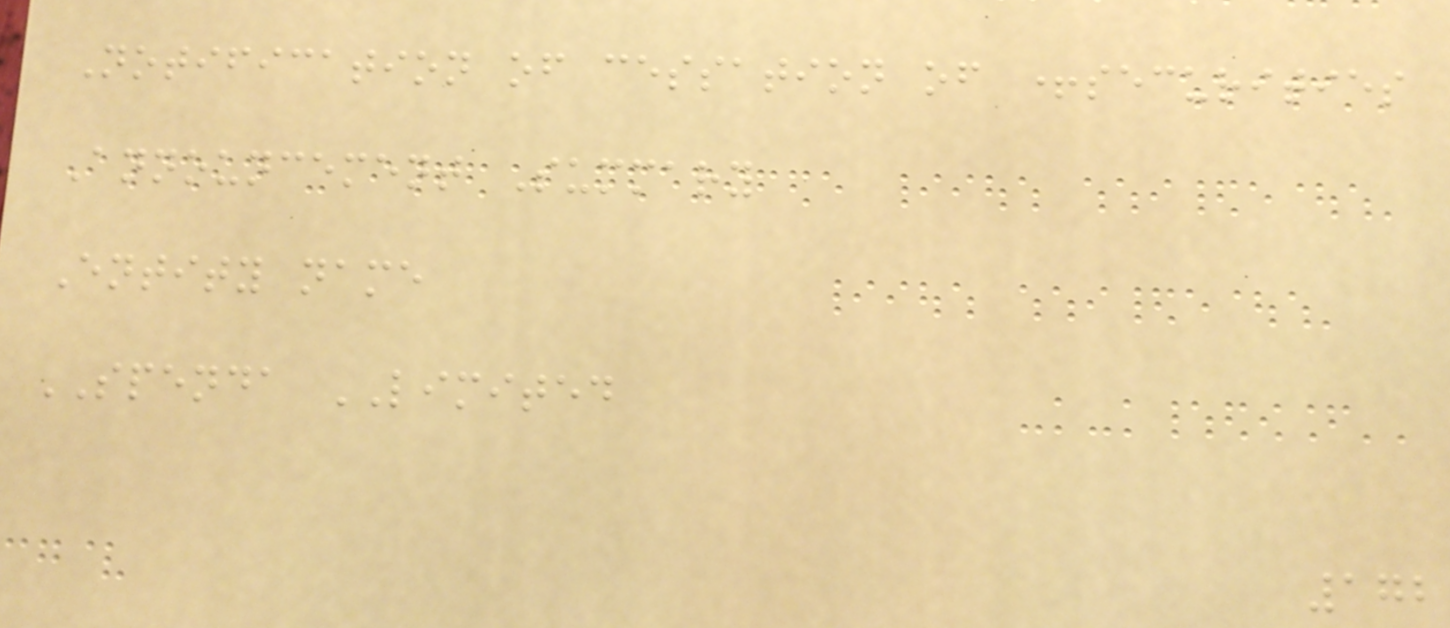Notification of cessation of +securities
Announcement Summary
Entity name
SPENDA LIMITED
172
